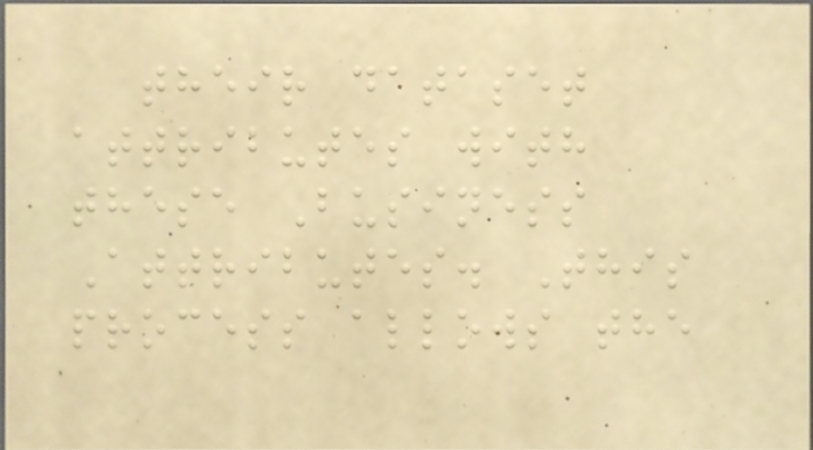their dataset
attributes with
these Business
Attributes. This
process allows the
